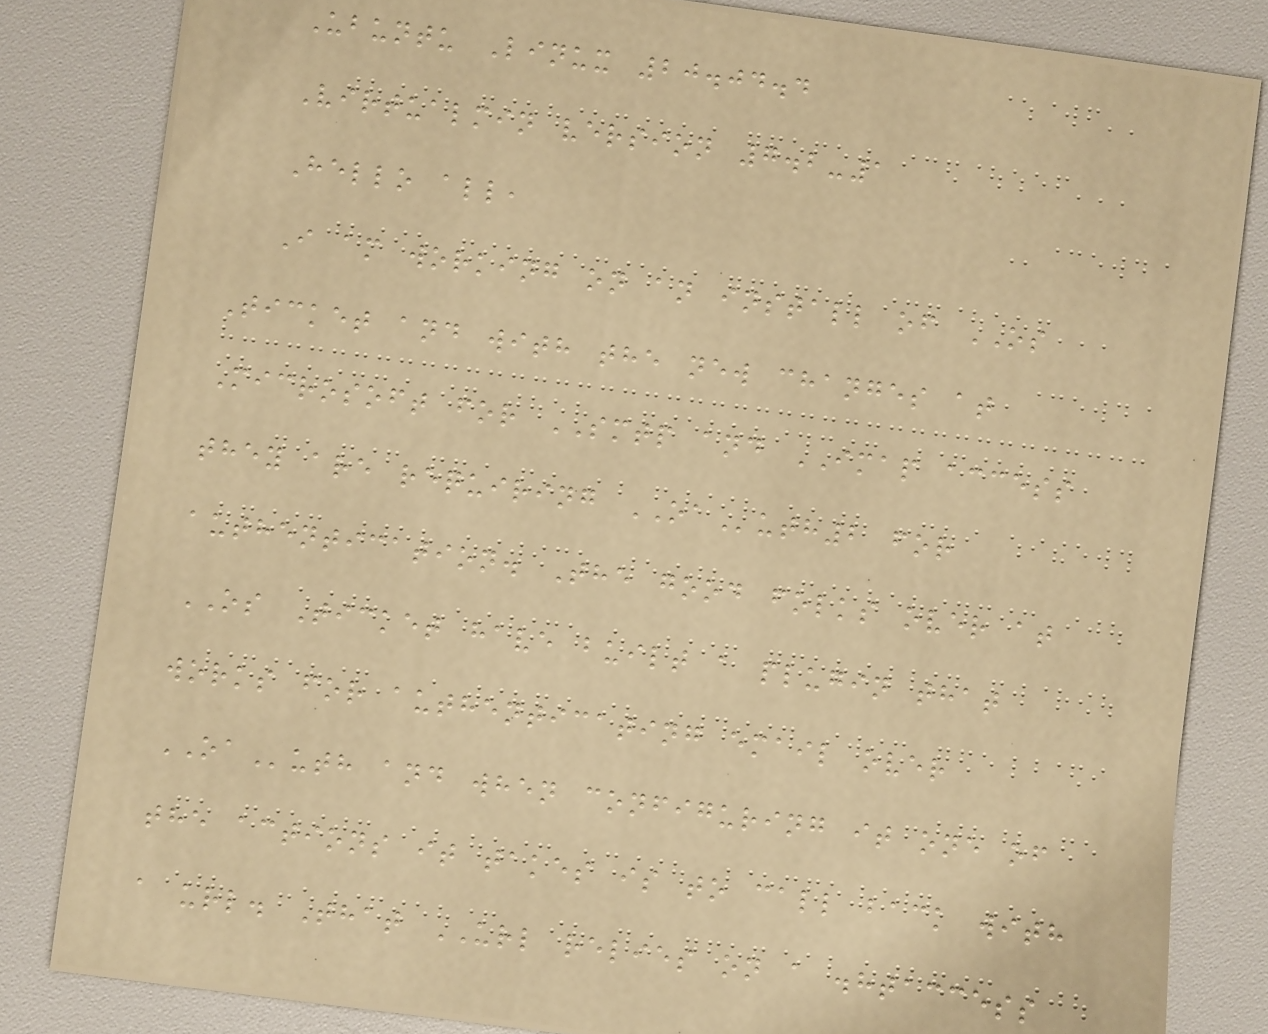Ubuntu Linux 20.04.4
Virtualmin version 7.2-1
Hello all,
I am working on an install of OS
Ticket and with the new changes at
Microsoft for SMTP and IMAP access
they are requiring OAuth2 for
authentication. The good folks over at
OS Ticket have built a plugin that
works for authenticating email over
OAuth and when configuring it one of
the actions it takes is to call back with
a url. That URL relies on a .htaccess
